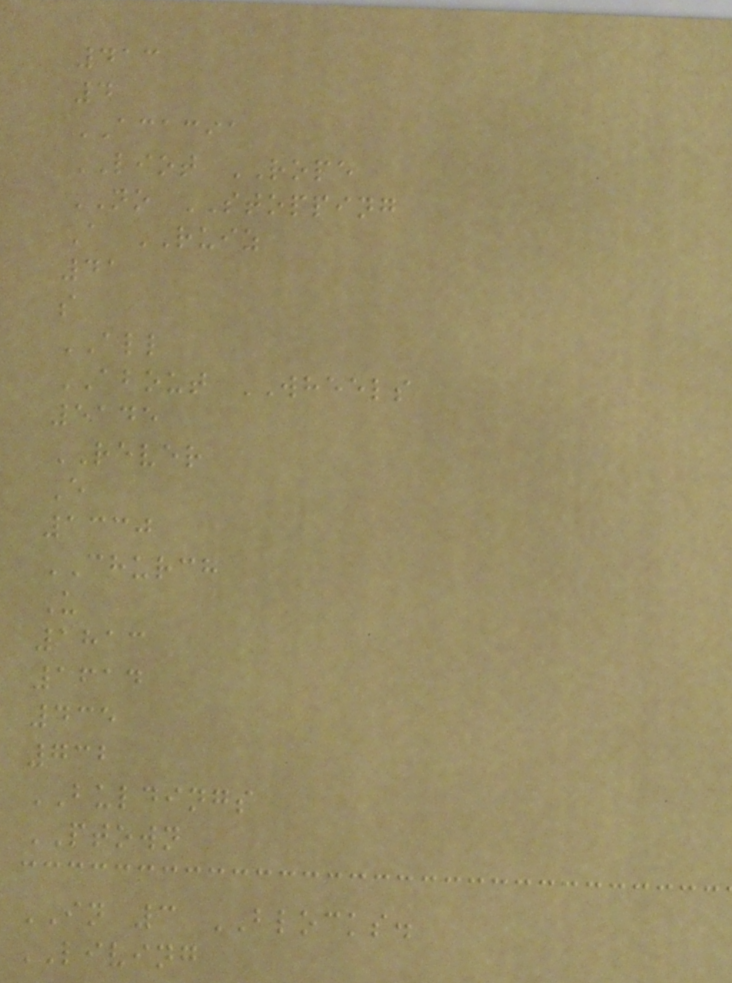413
4
ACACIA
LIOT ROPE
NO STOPPING
A RUIZ
41
s
ALL
ABOUT WHEELS
5145
REVER
E
1330
CHURCH
U
1813
1614
435
732
BULDINGS
PTOWN
IN 3 BLOCKS.
LIVING
